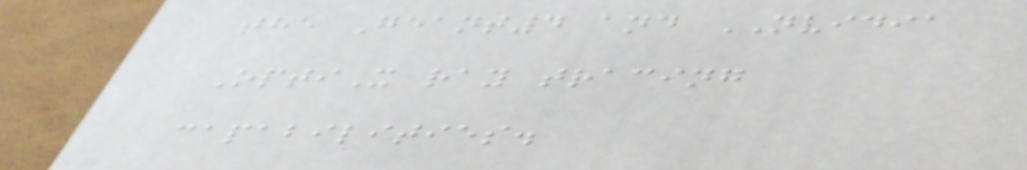the Geant4 and NVIDIA
OptiX ray tracing
capabilities.
